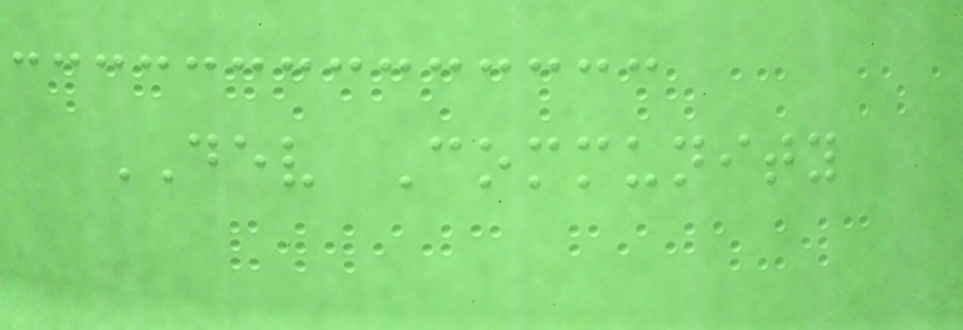DEV Community
